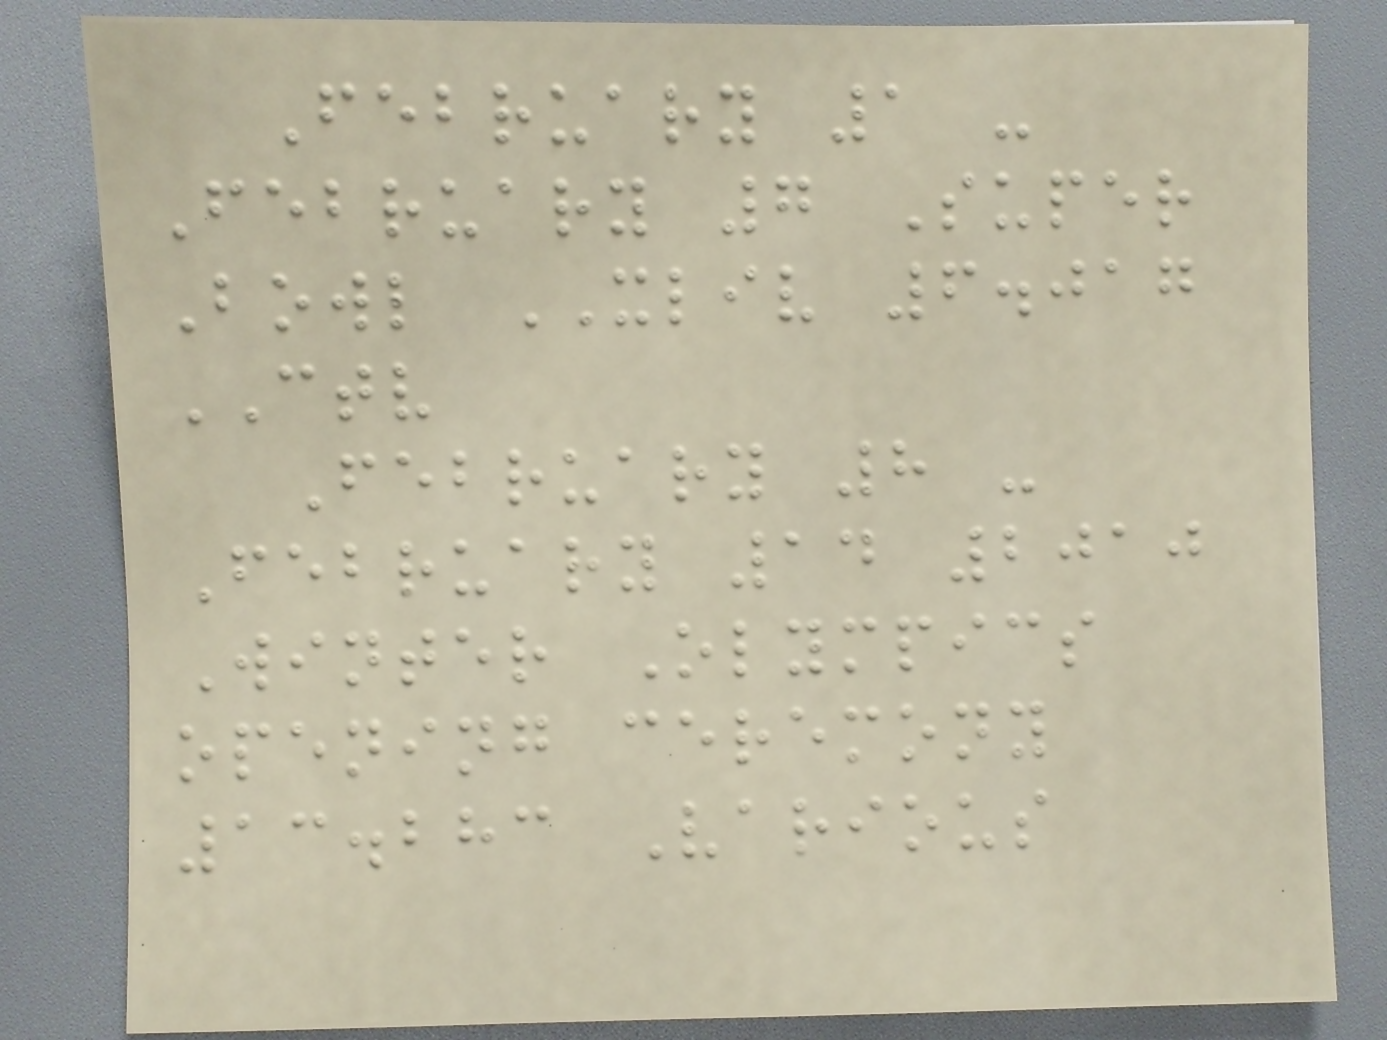February 1 -
February 7 Super
Bowl XLIV 6.017
CTV
February 8 -
February 14 2010
Winter Olympics
opening ceremony
13.283 Various
